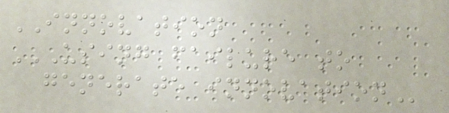INNOVATION
USING FAILURE TO
GENERATE INNOVATION
